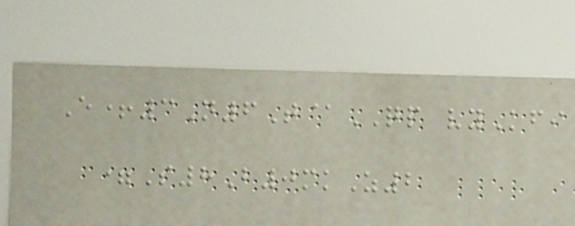E+3N6T@QP vyKfi
=S8B0mkZ2
